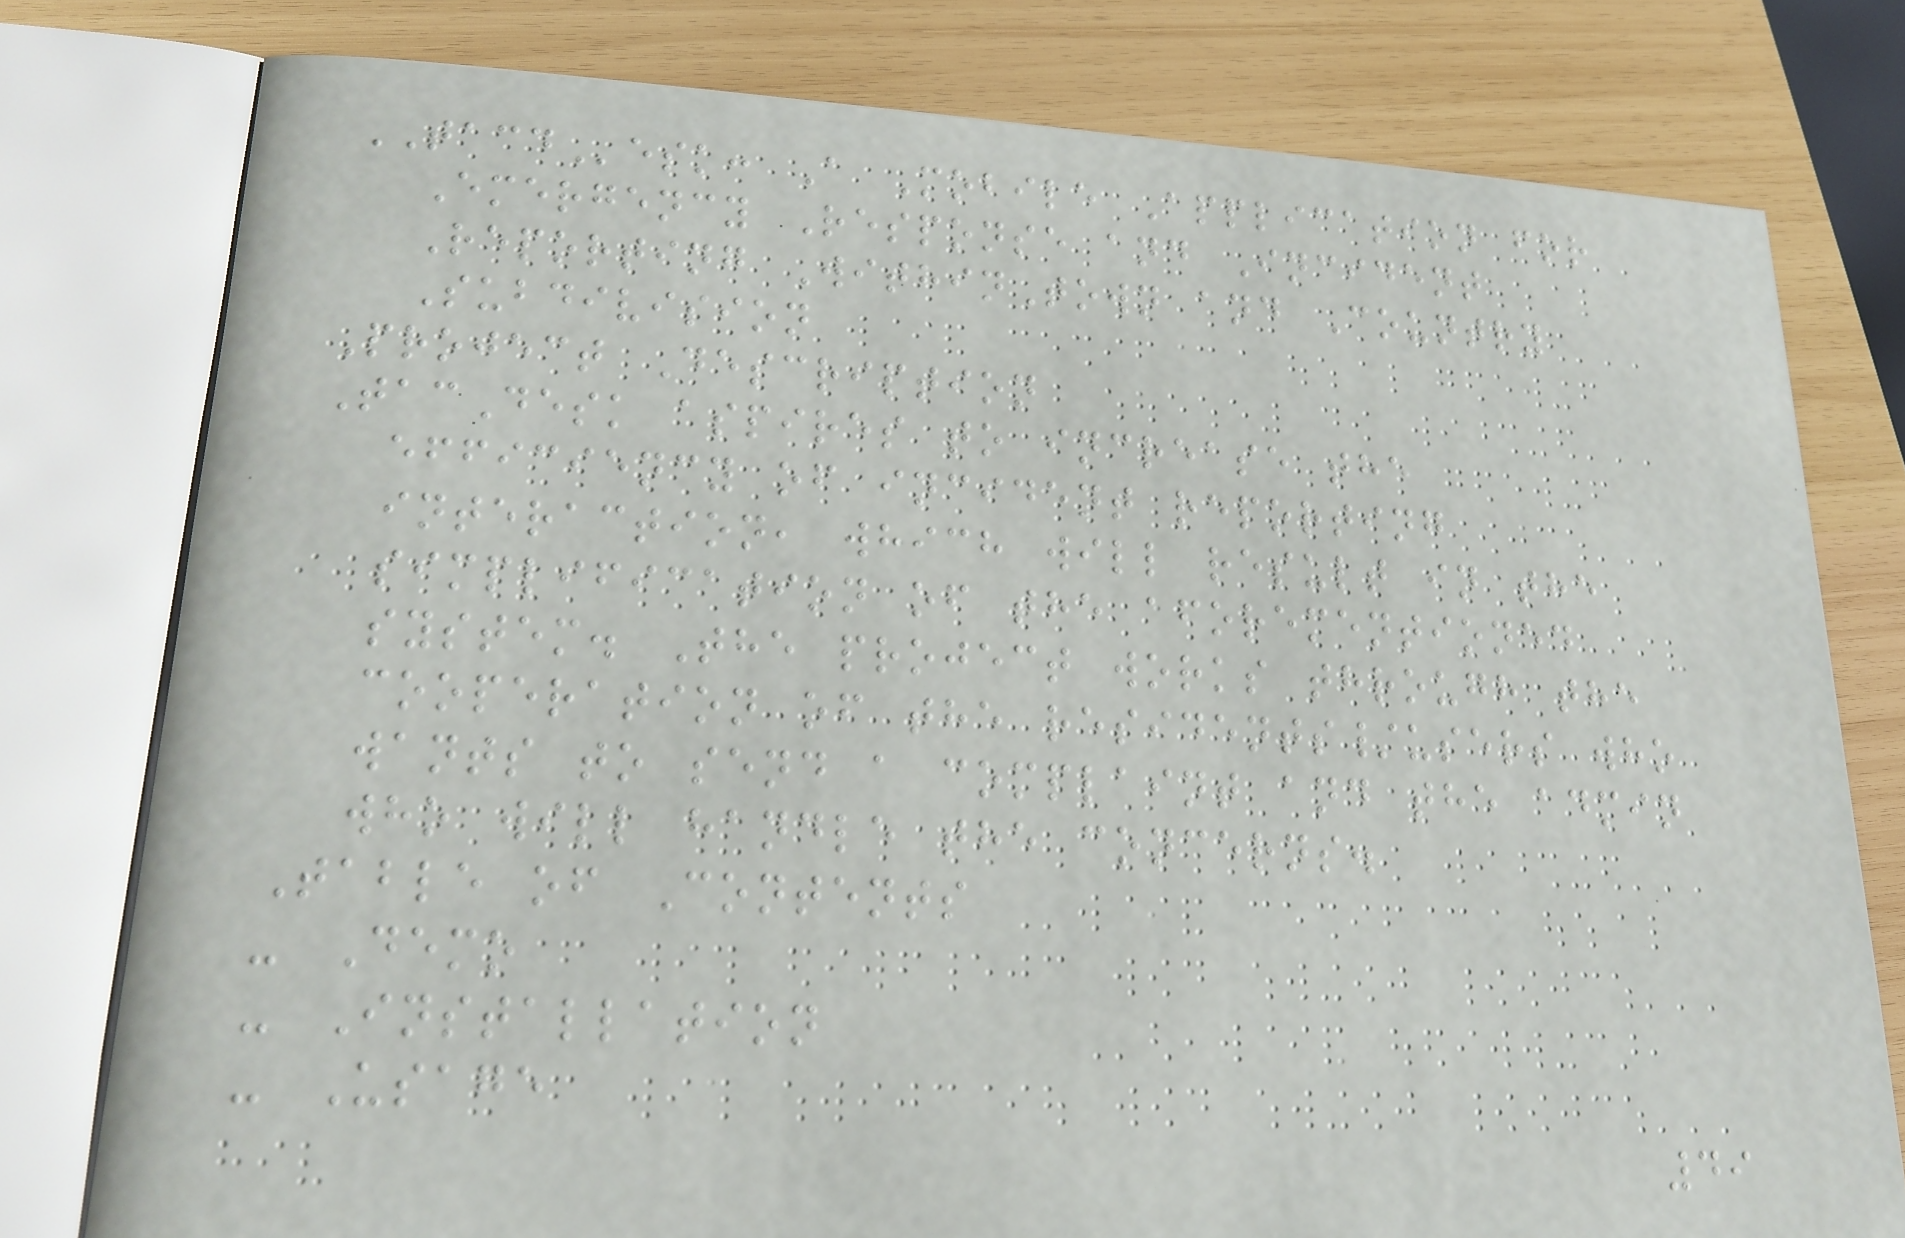TACDesk: A Mobile Application for
Emergency Response and Incident
Reporting WithinTown and Country
Subdivision
Project Description
TacDesk aspires to increase the
efficiency of incident reporting
interaction, which will result in the
simplification of the aforementioned
system. The project works through the
cooperation of the residents/users who
wants to send a complaint and the admin
who will handle the concerns.
Table of Contents
- Demo
- Installation
- Usage
49
